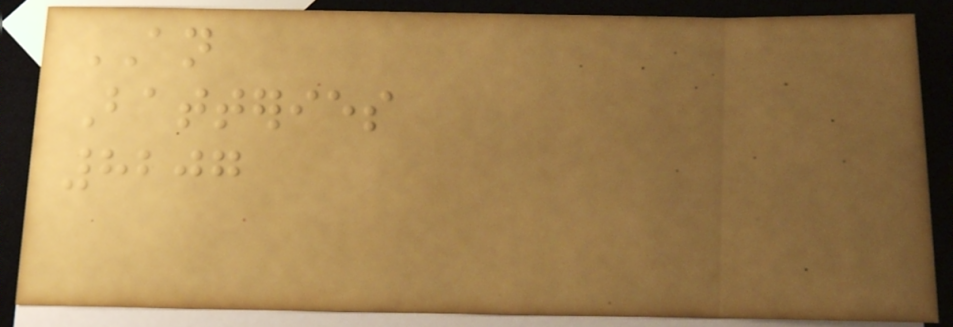AN
Batteries
8207
